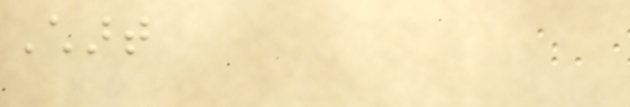Chart
